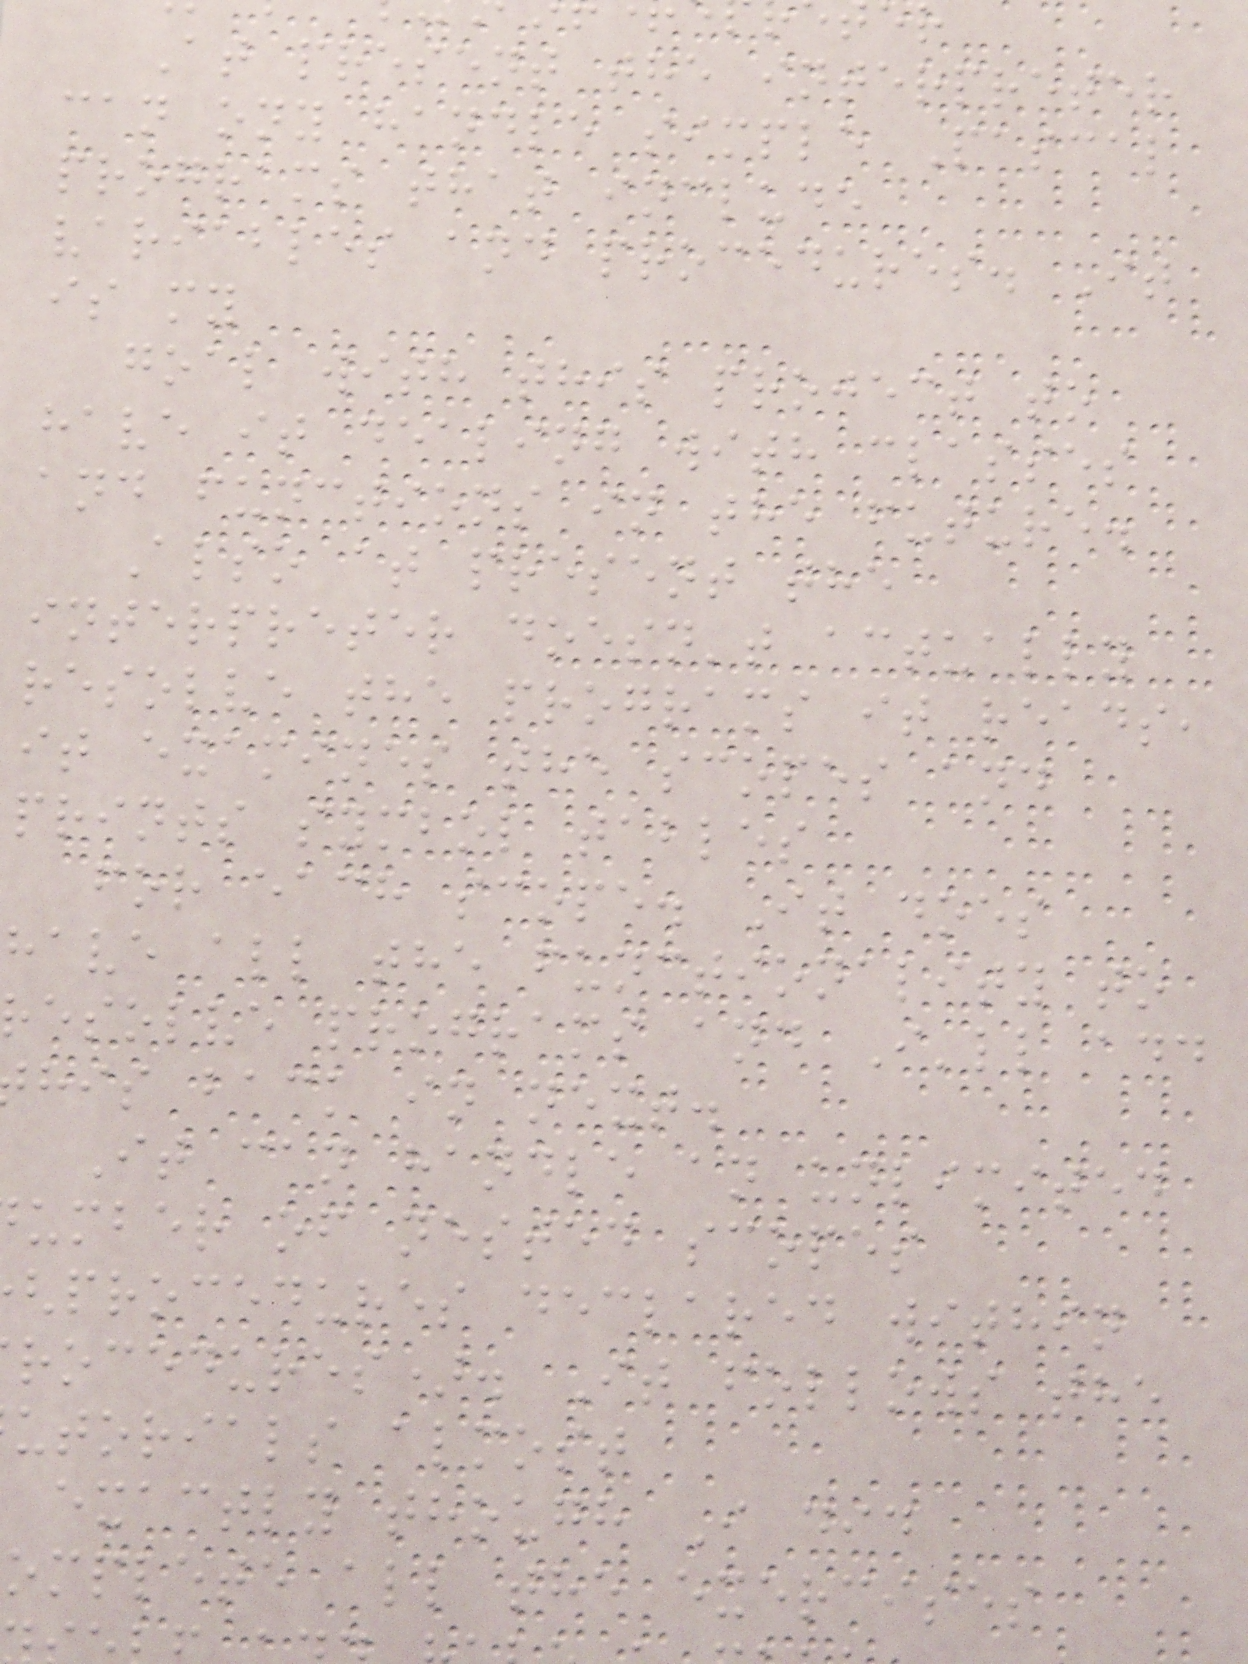At present the interpreter
can ony handle simple Pascal
programs that include
variables and procedures. It
is my
goal with this project to
have it dealing with classes
and functions in the future.
Also at present the
interpreter doesn't actually
resolve the programs it reads,
it examines the scopes and
prints symbol tables
for each scope. It does
have all the functionality to
esolve programs and I'll add
his back in next.
It can handle an unlimited
umber of nested scopes
procedures declared within
rocedures). It follows the
utorials almost
exactly though I did
omplete all the exercises
